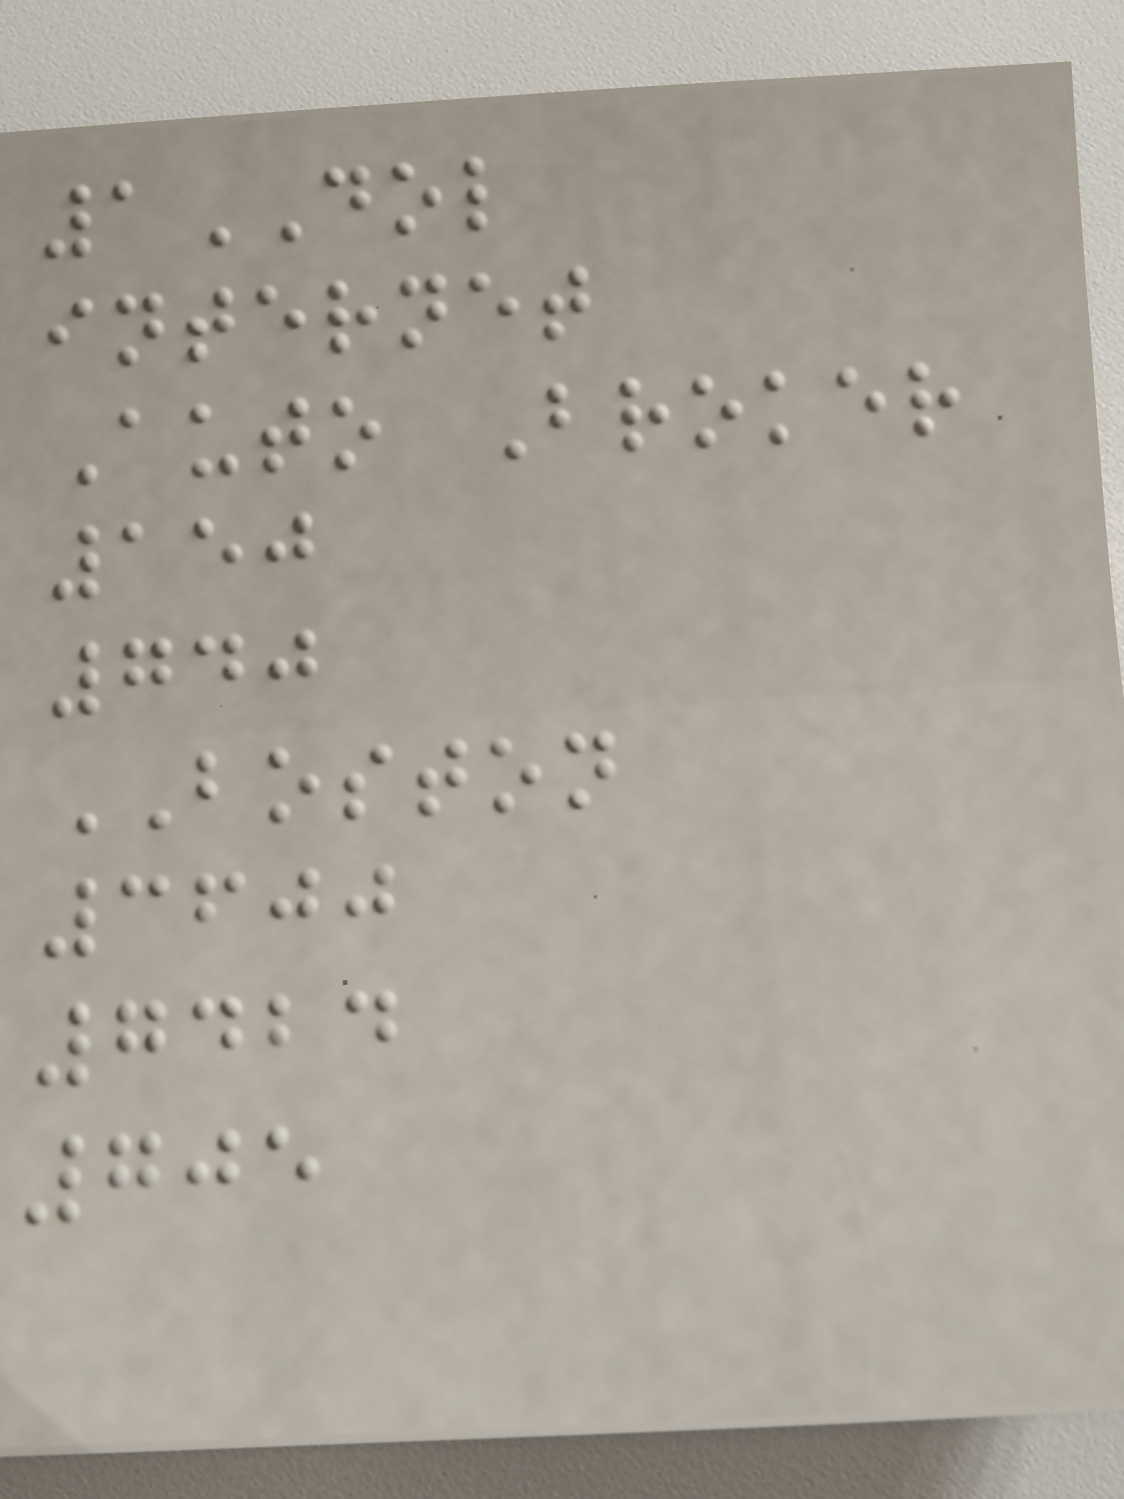1DOL
internet
Auto Broker
150
740
BOSTON
3600
7424
705
